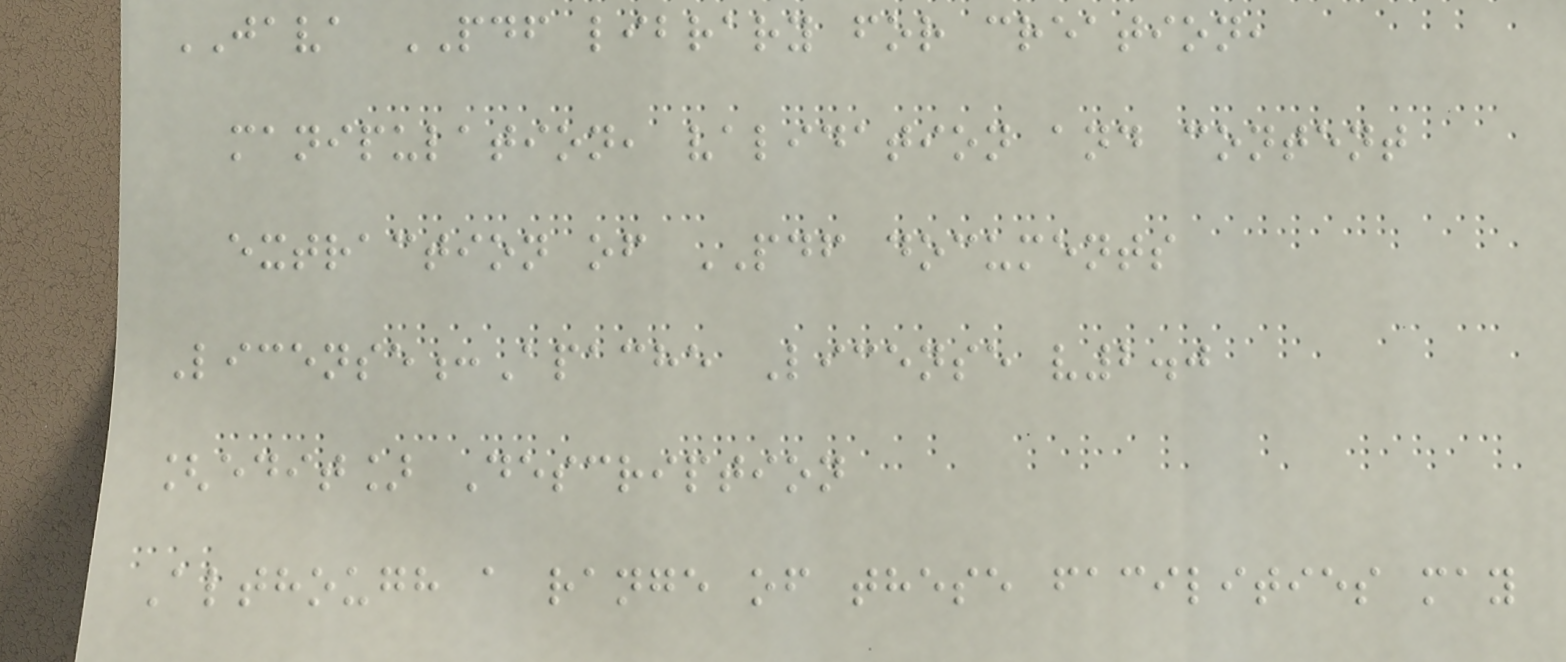JAVA PDF library for creation,
manipulation, validation and content
extraction of PDF documents
License:Apache License v2.0
[edit] Description
Although a range of these facilities may
